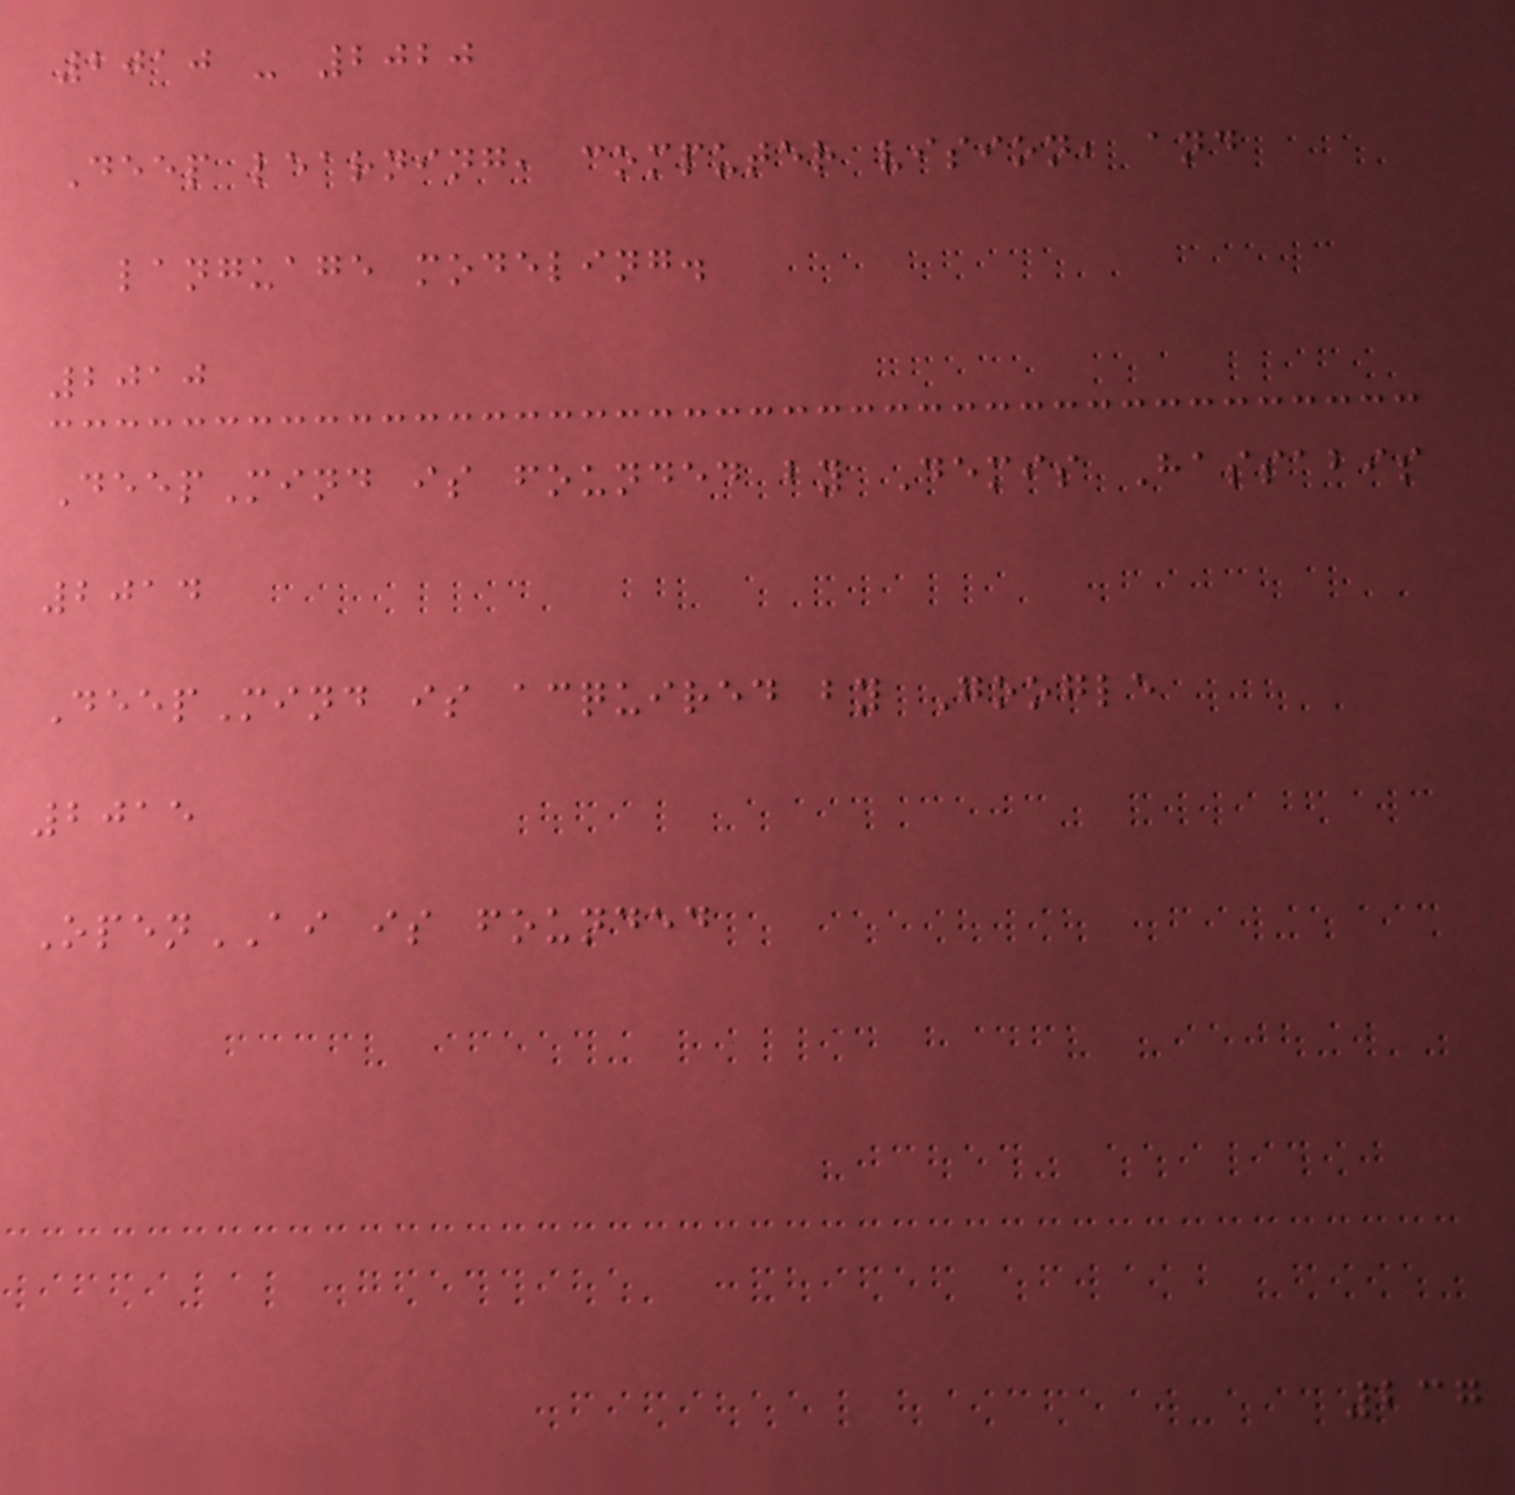2010 - 2020
Deep learning, computer vision, and
language modeling.
2010
DeepMind is founded by Demis Hassabis
2014
DeepMind is acquired by Google
2015
OpenAI is founded
237
